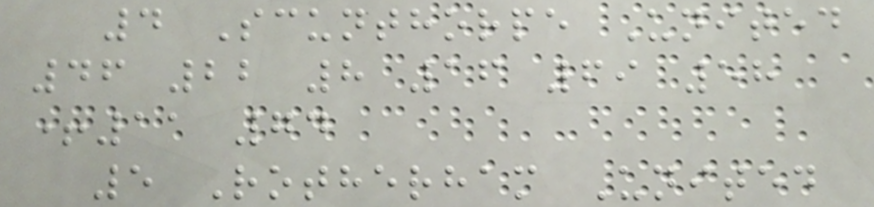4 Scunthorpe United
46 22 8 16 69 58
+11 74
5 Rotherham United
